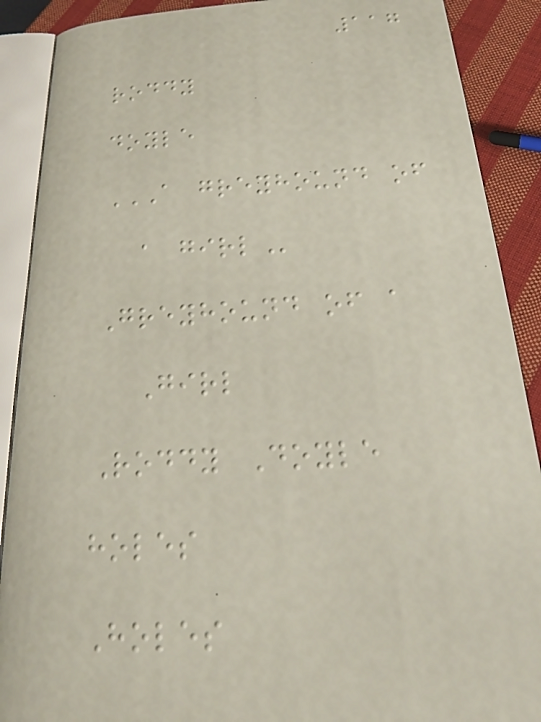117
roddy
doyle
A GREYHOUND OF
A GIRL
Greyhound of a
Girl
Roddy Doyle
holes
Holes
